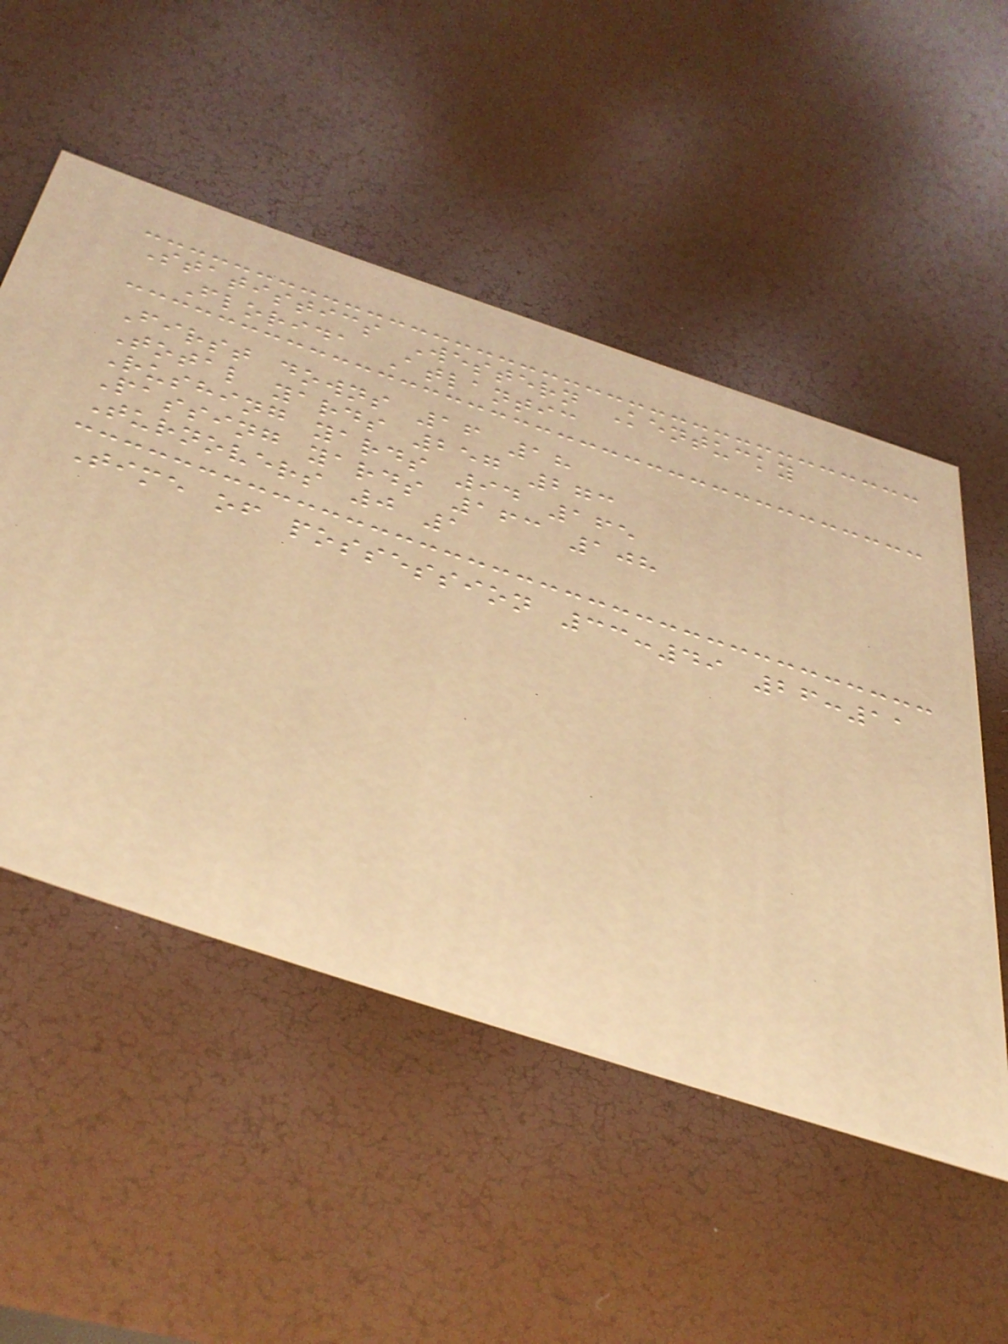Statistics Western Kentucky
Florida Atlantic
First downs 16 18
Total yards 257 273
Rushing yards 94 165
Passing yards 163 108
Turnovers 0 1
Time of possession 33:49 26:11
